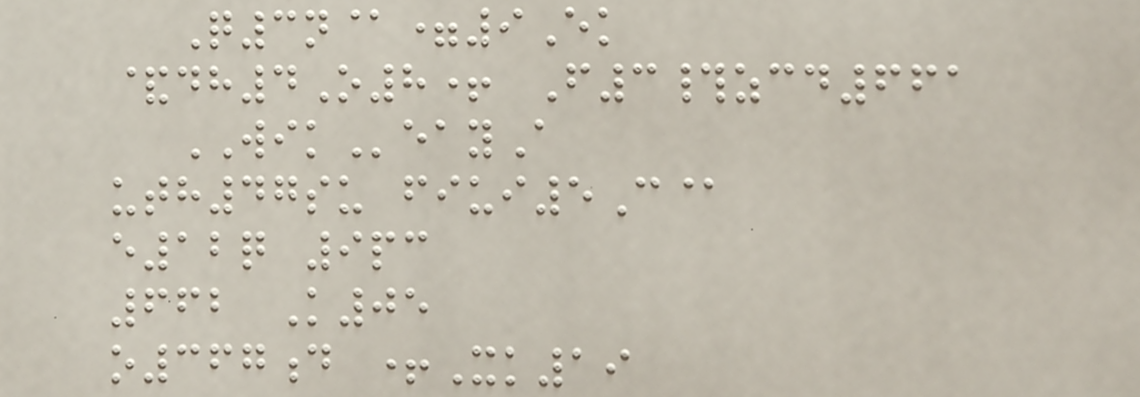Q3n@=9Ek
&dh4O8+ F3#zcd661
WIKeayA
uth47su fiui5C@
e12q 9pc
662 K05
o367d +Xk19
